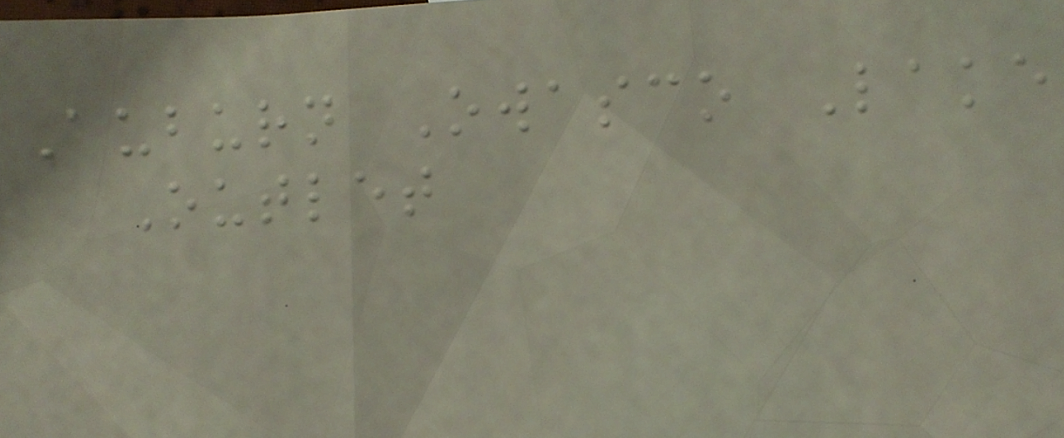Auburn Owasco Lake
Outlet
